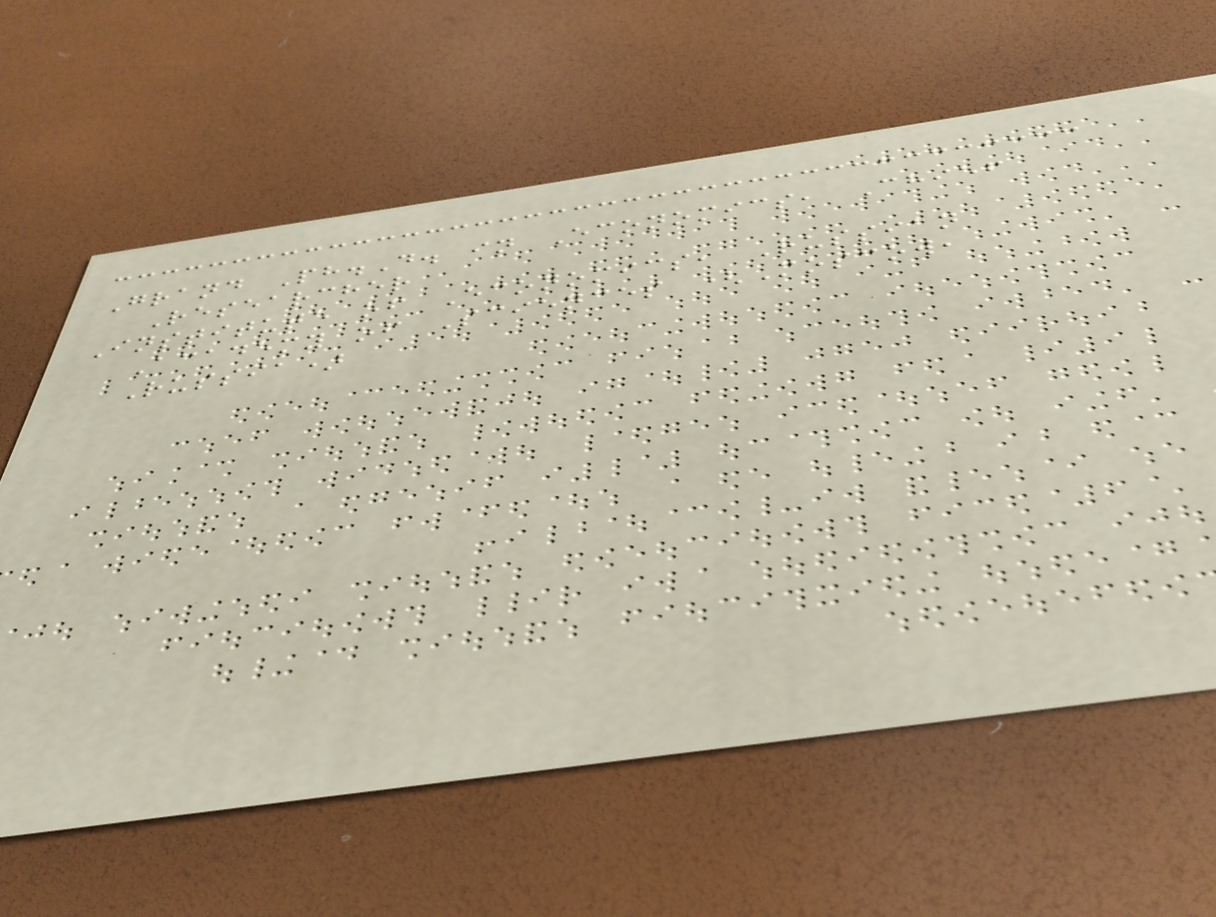Grand Ph.D. in Economics, Chief
Researcher
Institute of Economics, Russian
Academy of Sciences (Moscow,
Russia)
